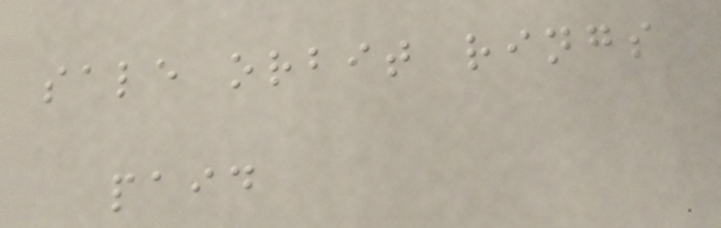sale orbit rings
paid
